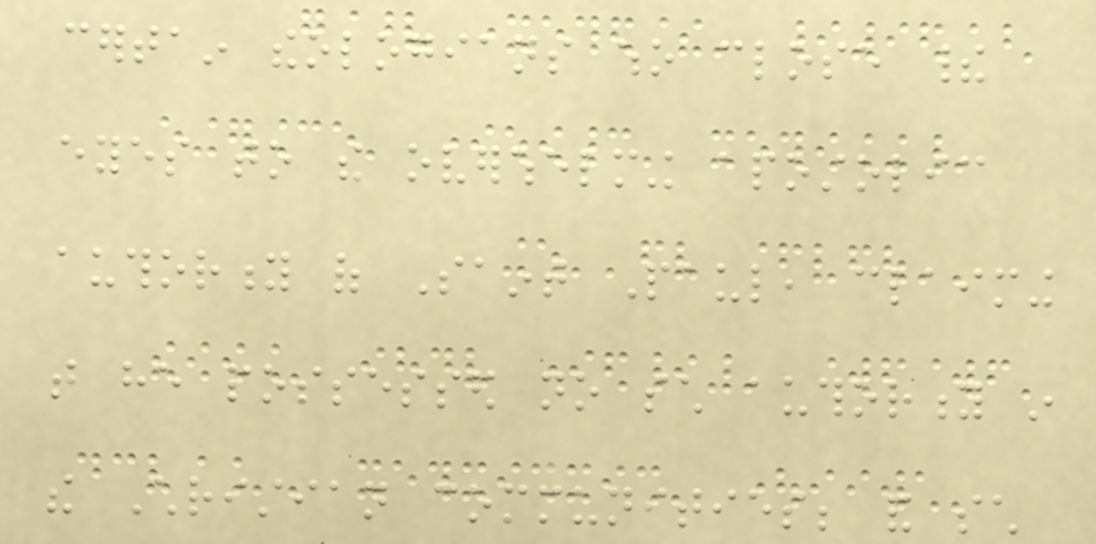certain theologians who close their
eyes to the overwhelming apostolic
authority of Saint Paul, claiming
that he possessed no such authority in
the Christian communities; and such
